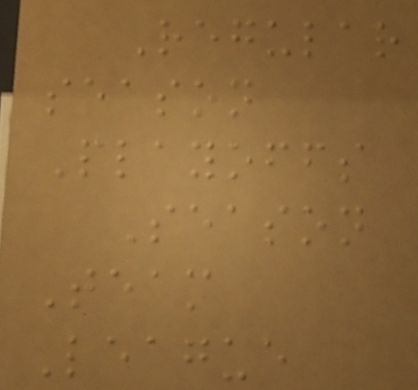Regular
season
Playoffs
Season
Team
League
